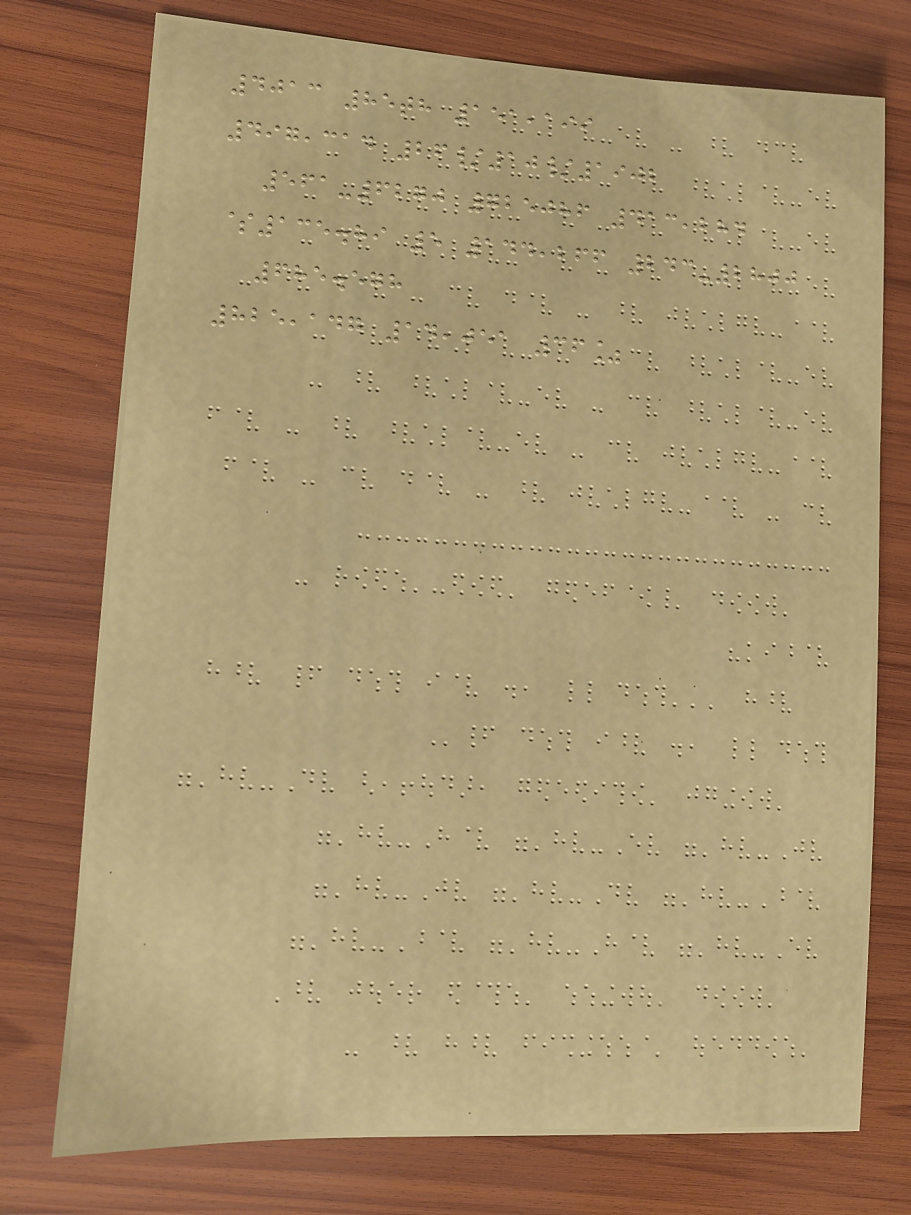4013 85th 151,199
497,314 26/10/1902
561-6270 725086 413,284
$135.89 5 144,266 243-2800
685.578
825,147 14,051 36%
